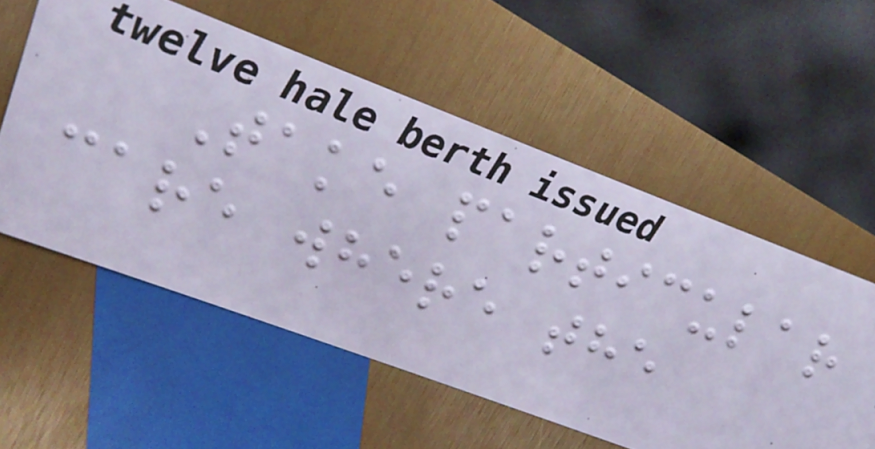Take particular
care where the
